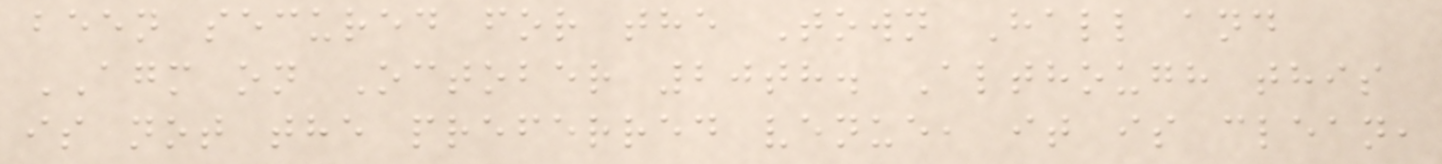been secured for the Town Hall and
AGM on October 20th. Although this
is not the preferred venue, it is clean,
